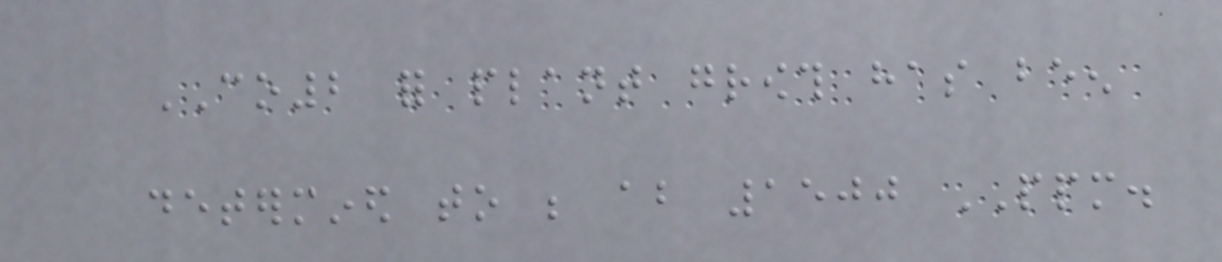CO2 for plant growth has been
determined to be about 1500 PPM.
